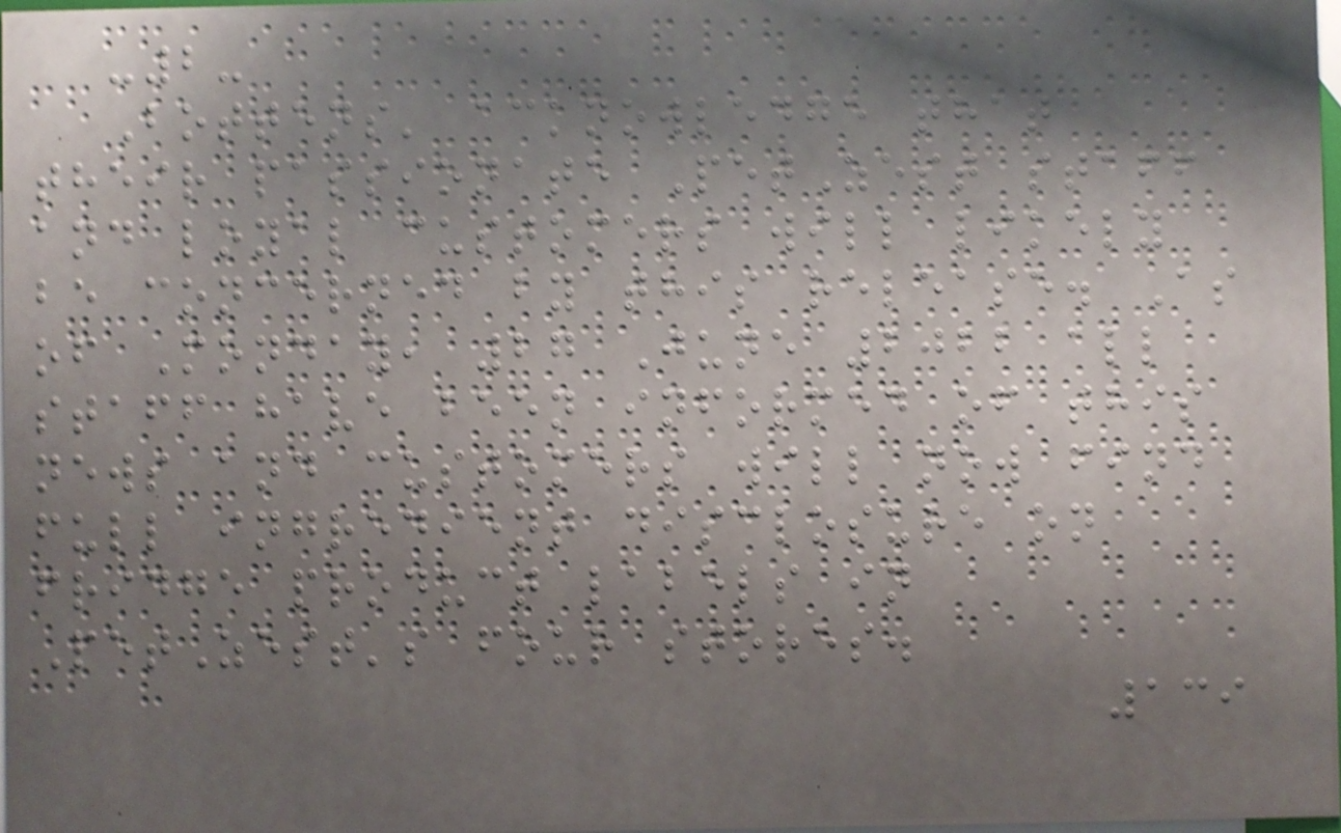-2-
Bottens' acknowledge that
their passionate PetZest staff
and loyal customers will likely
be concerned by this release. As
of Monday, 27 June 2022 all
staff have been informed of this
news and customers will now find
full ingredient disclosure on
fridge product labels in
PetZest's four stores.
139
